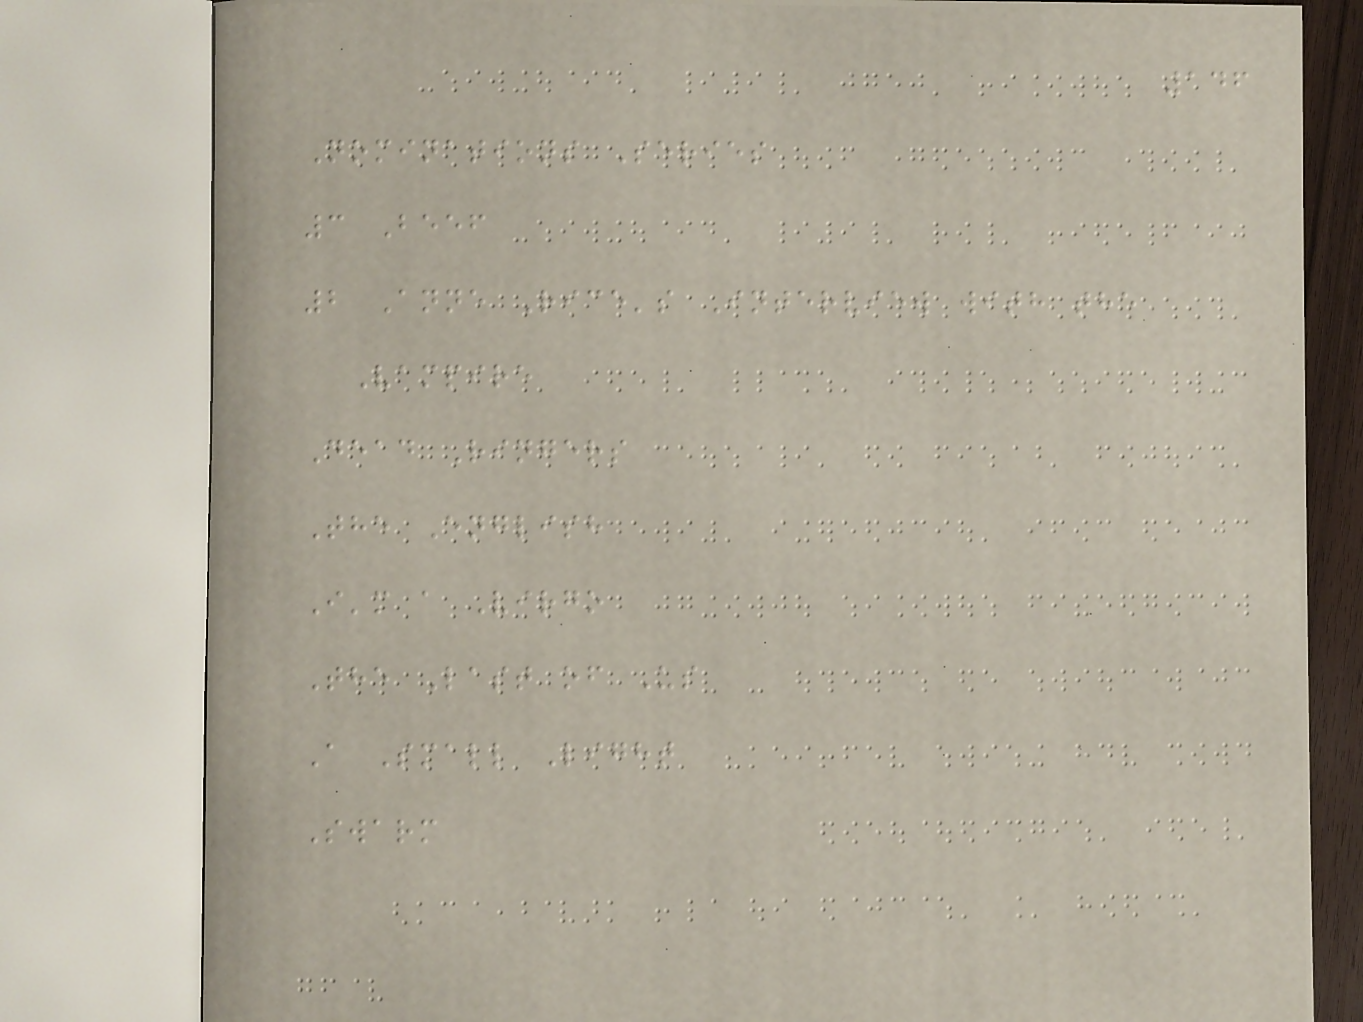146
Nominations Series
3 Beef
2 Anne Rice's Interview with the
Vampire
Dead Ringers
The English
I'm a Virgo
The Last of Us
A Small Light
Swarm
